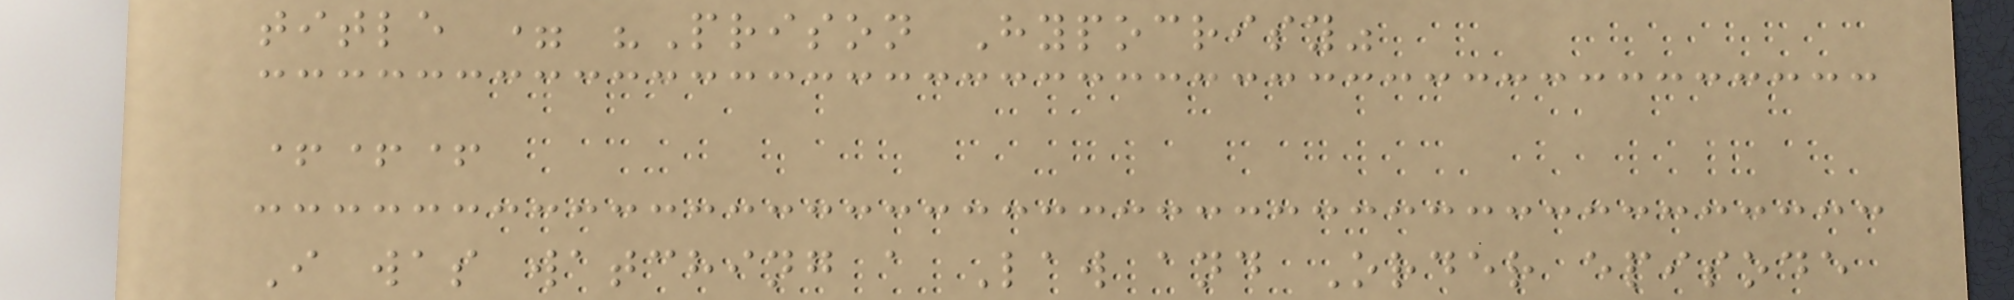title = "Prison Hypocrisy"
+++
I was watching a Law and Order episode
